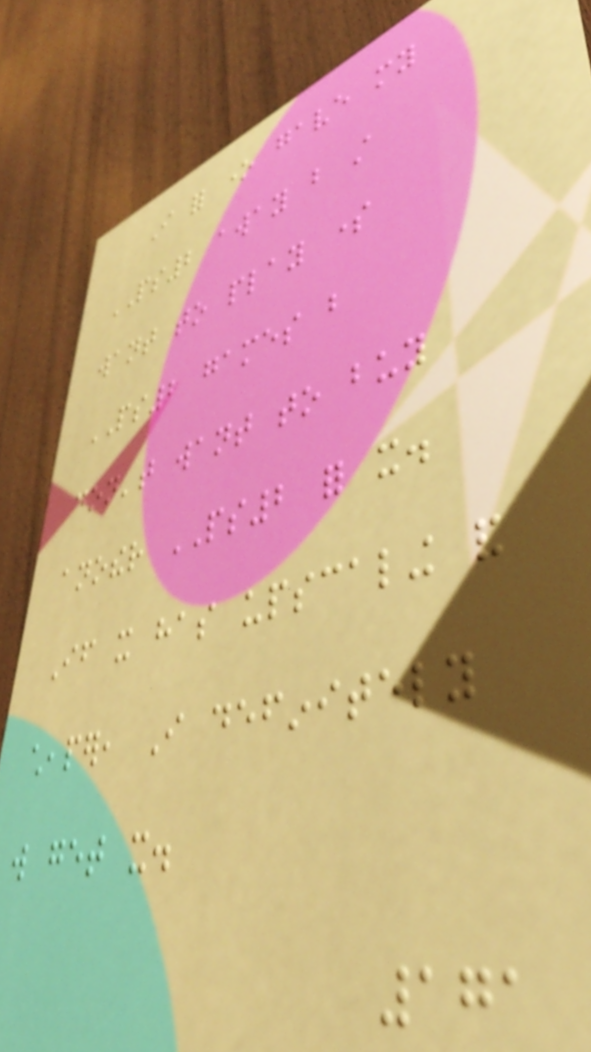I for one gave my
PS2 away but still
want to play some
PS2 games but
don't want to buy
another PS2 for it.
If it has upscaling and
cheaper, I definitely
will get it.
171
